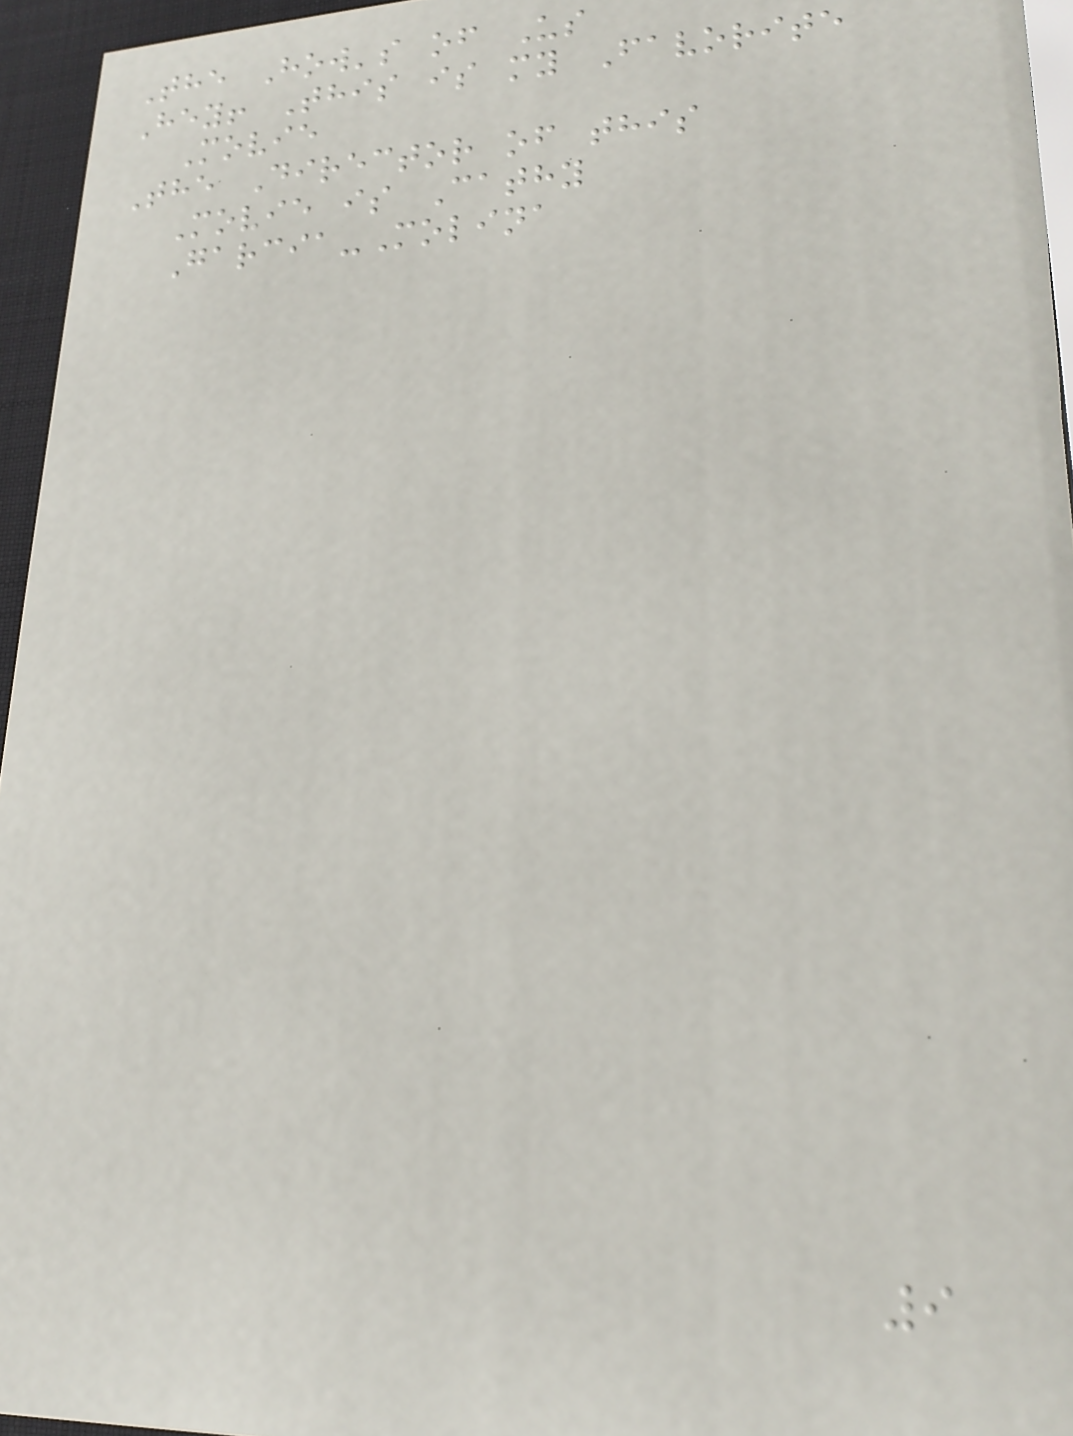The How's of Us
Hey! This is my Favorite
Movie
The Director of this
Movie is Cathy
Garcia-Molina
9
